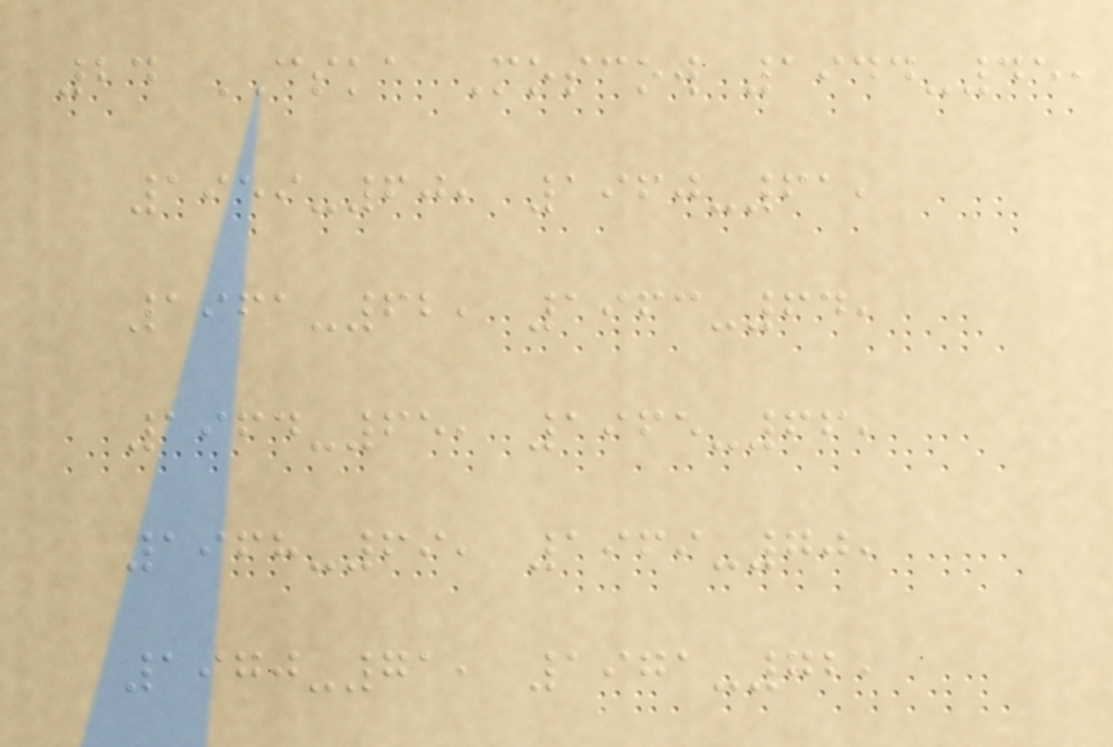24 CSKA Moscow 1944-45,
1959-60, 1960-61,
1961-62, 1963-64,
1964-65, 1965-66,
1968-69, 1969-70,
1970-71, 1971-72,
